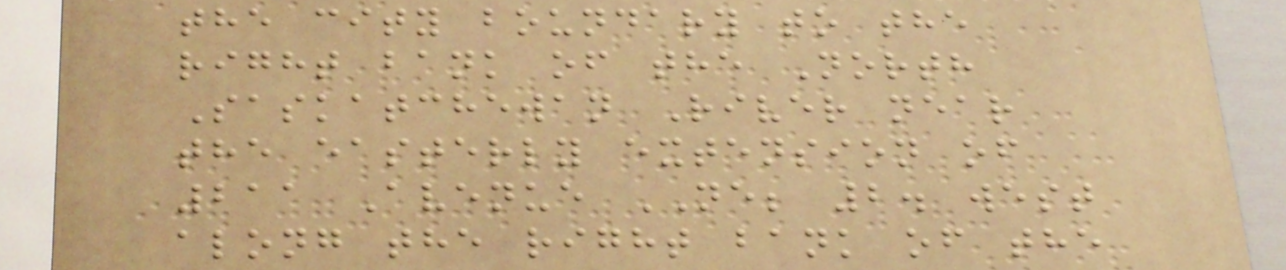the city boundary to the
right bank of the North
Saskatchewan River near
the easterly extension of
211 Avenue NE; 2. west
along the right bank of the
